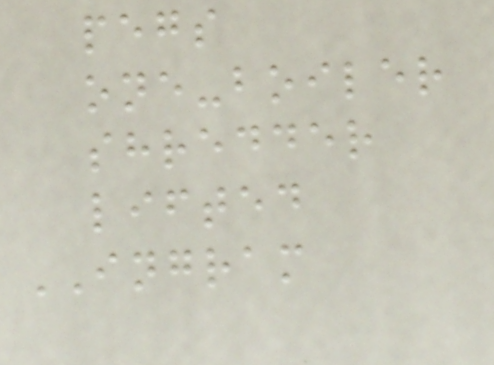pegs
one-boiler
shredder
lifted
INGRAM
